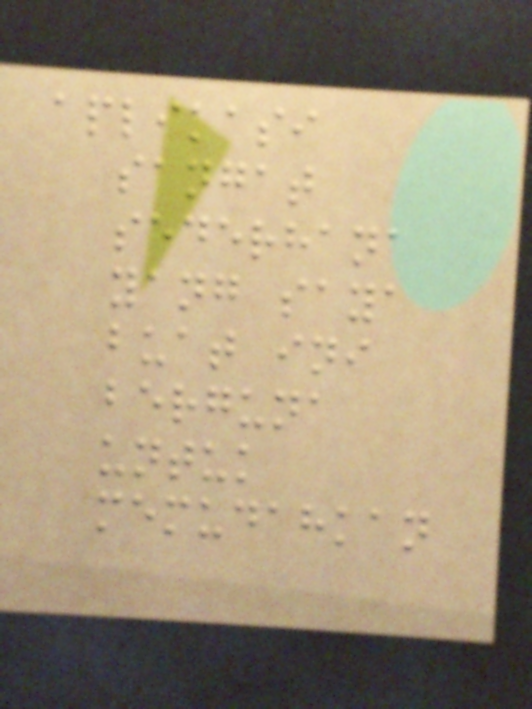aplikasi
sangat
sederhana
yang saya
buat ini
berguna
untuk
memudahkan
